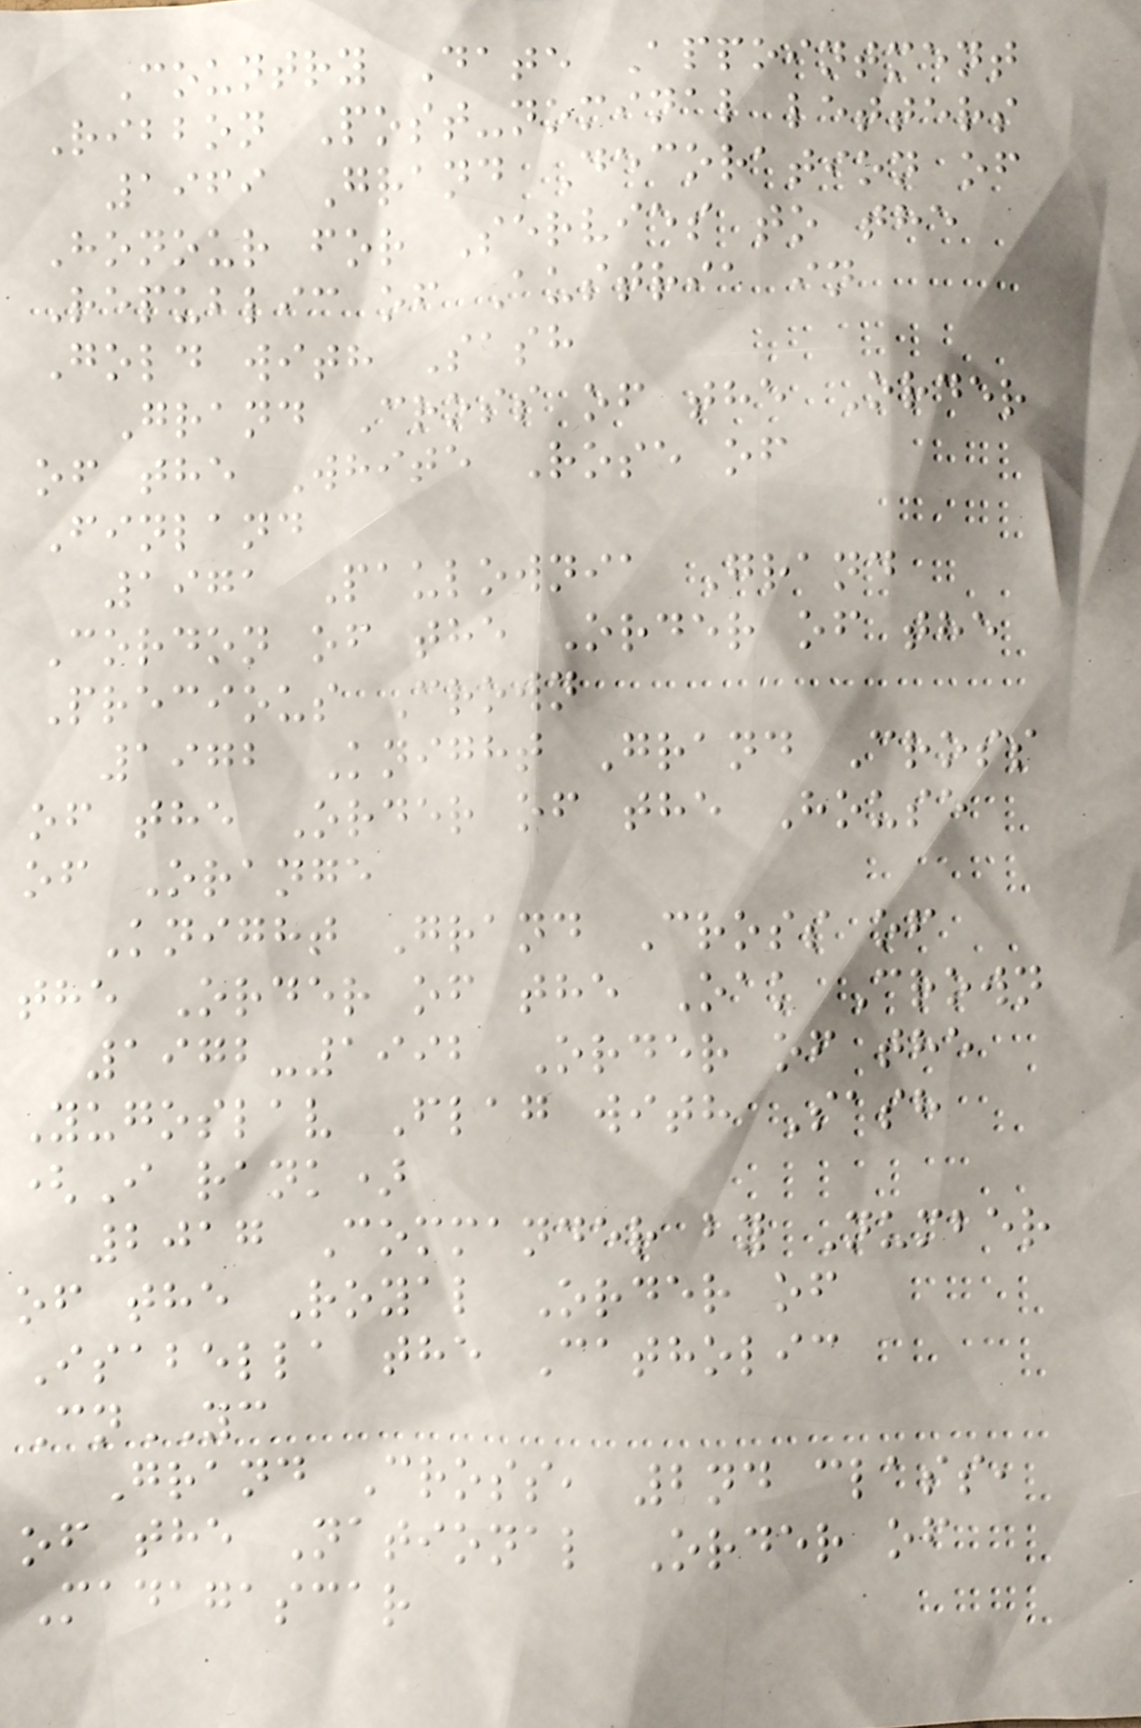Country Date Appointment
Ribbon Post-nominal letters
1969 Grand Decoration of
Honour for Servies to the
Republic of Austria in
Gold with Sash
Grand Cross of the Order
of the White Rose of
Finland
1971 Paulownia Grand
Cordon of the Order of the
Precious Crown
1972 Knight Grand Cross
of the Order of the House
of Orange
Knight Grand Cross of
the Order of the Oak Crown
1972-1992 Order of the
Yugoslav Flag with Sash
(I rank)
2017 Commander by Number
of the Royal Order of
Isabella the Catholic
CnYC
Grand Cross, 2nd class,
of the National Order of
Madagascar
